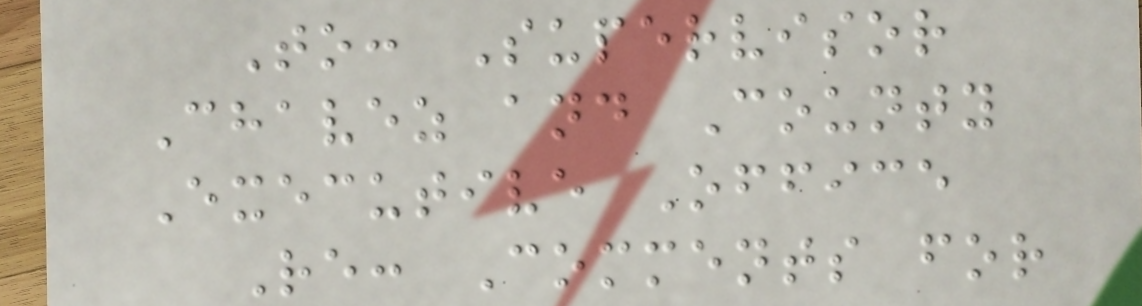To: Supervisor
Chavez and County
Executive Office
Re: Comments for
